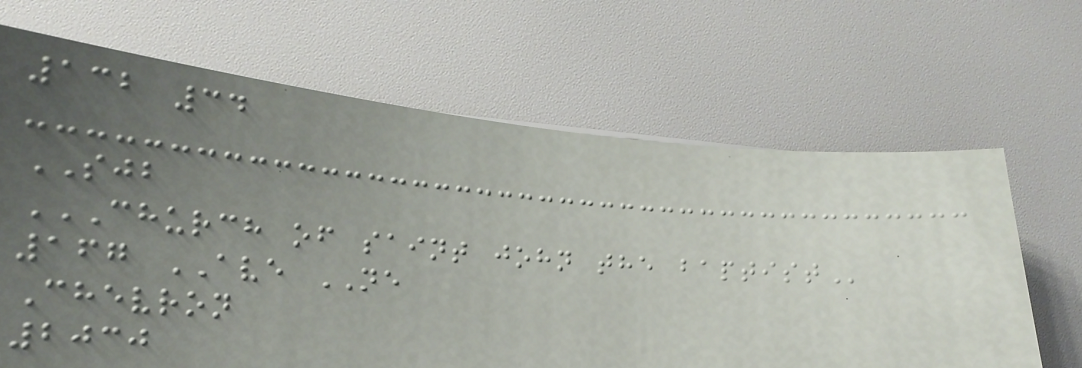132 34
SJB
CHURCH OF SAINT JOHN THE BAPTIST
167 AVE NE
Chevron
2030
